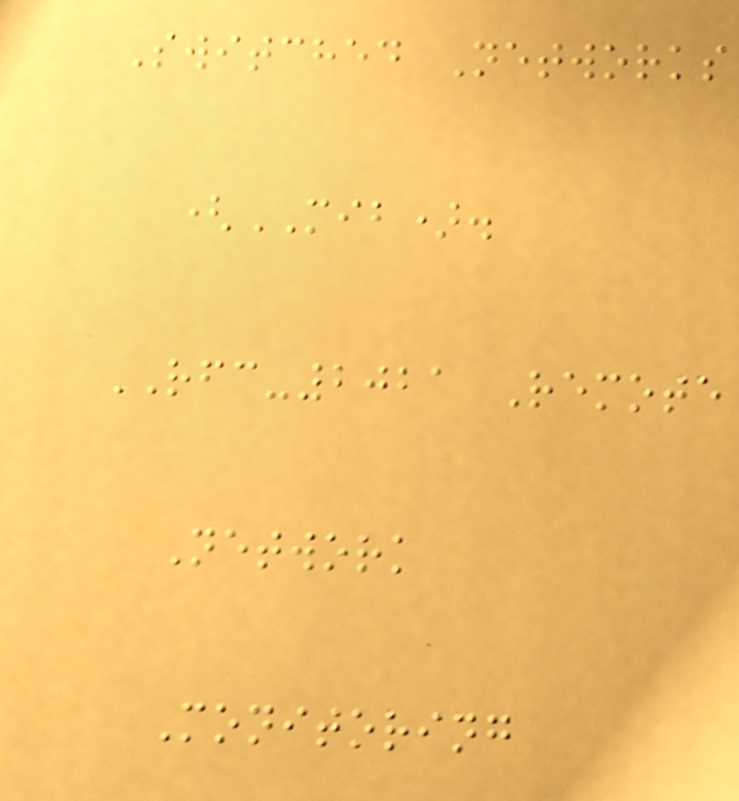Switched Networks
(MIB).
RFC-2021 Remote
Network
Monitoring
